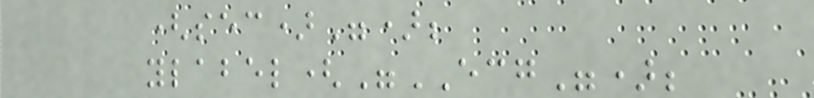(sec)");
ylabel("ECG");
